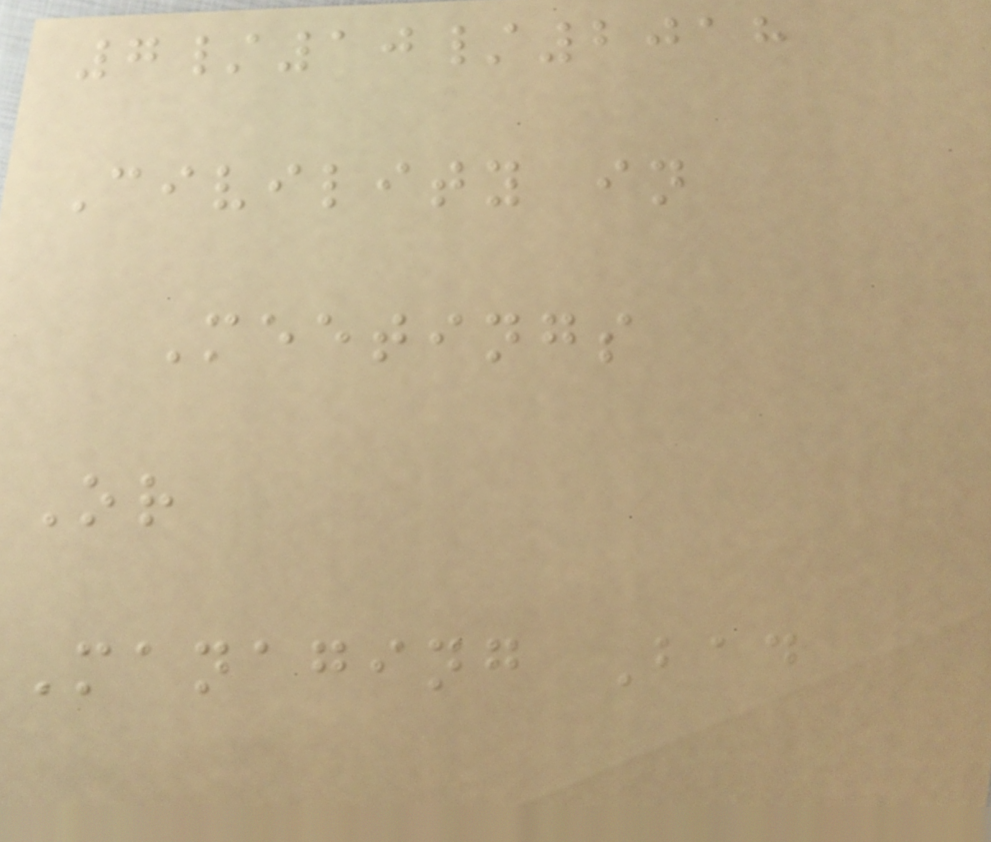7/10/2018
Civility in
Meetings
Or
Managing Bad
